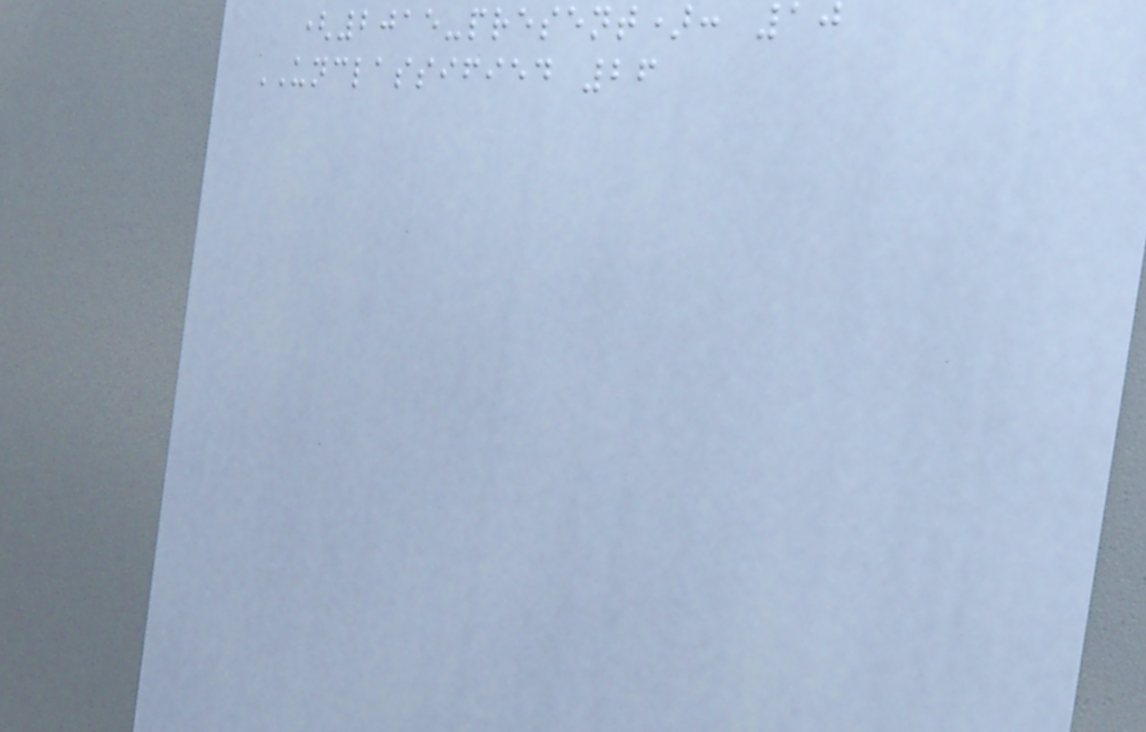(2015-present): 10
UNCLASSIFIED 26
